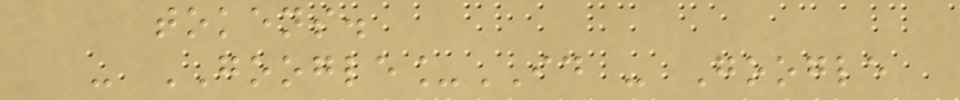tokens.
- GOOGLE_ID - Google
